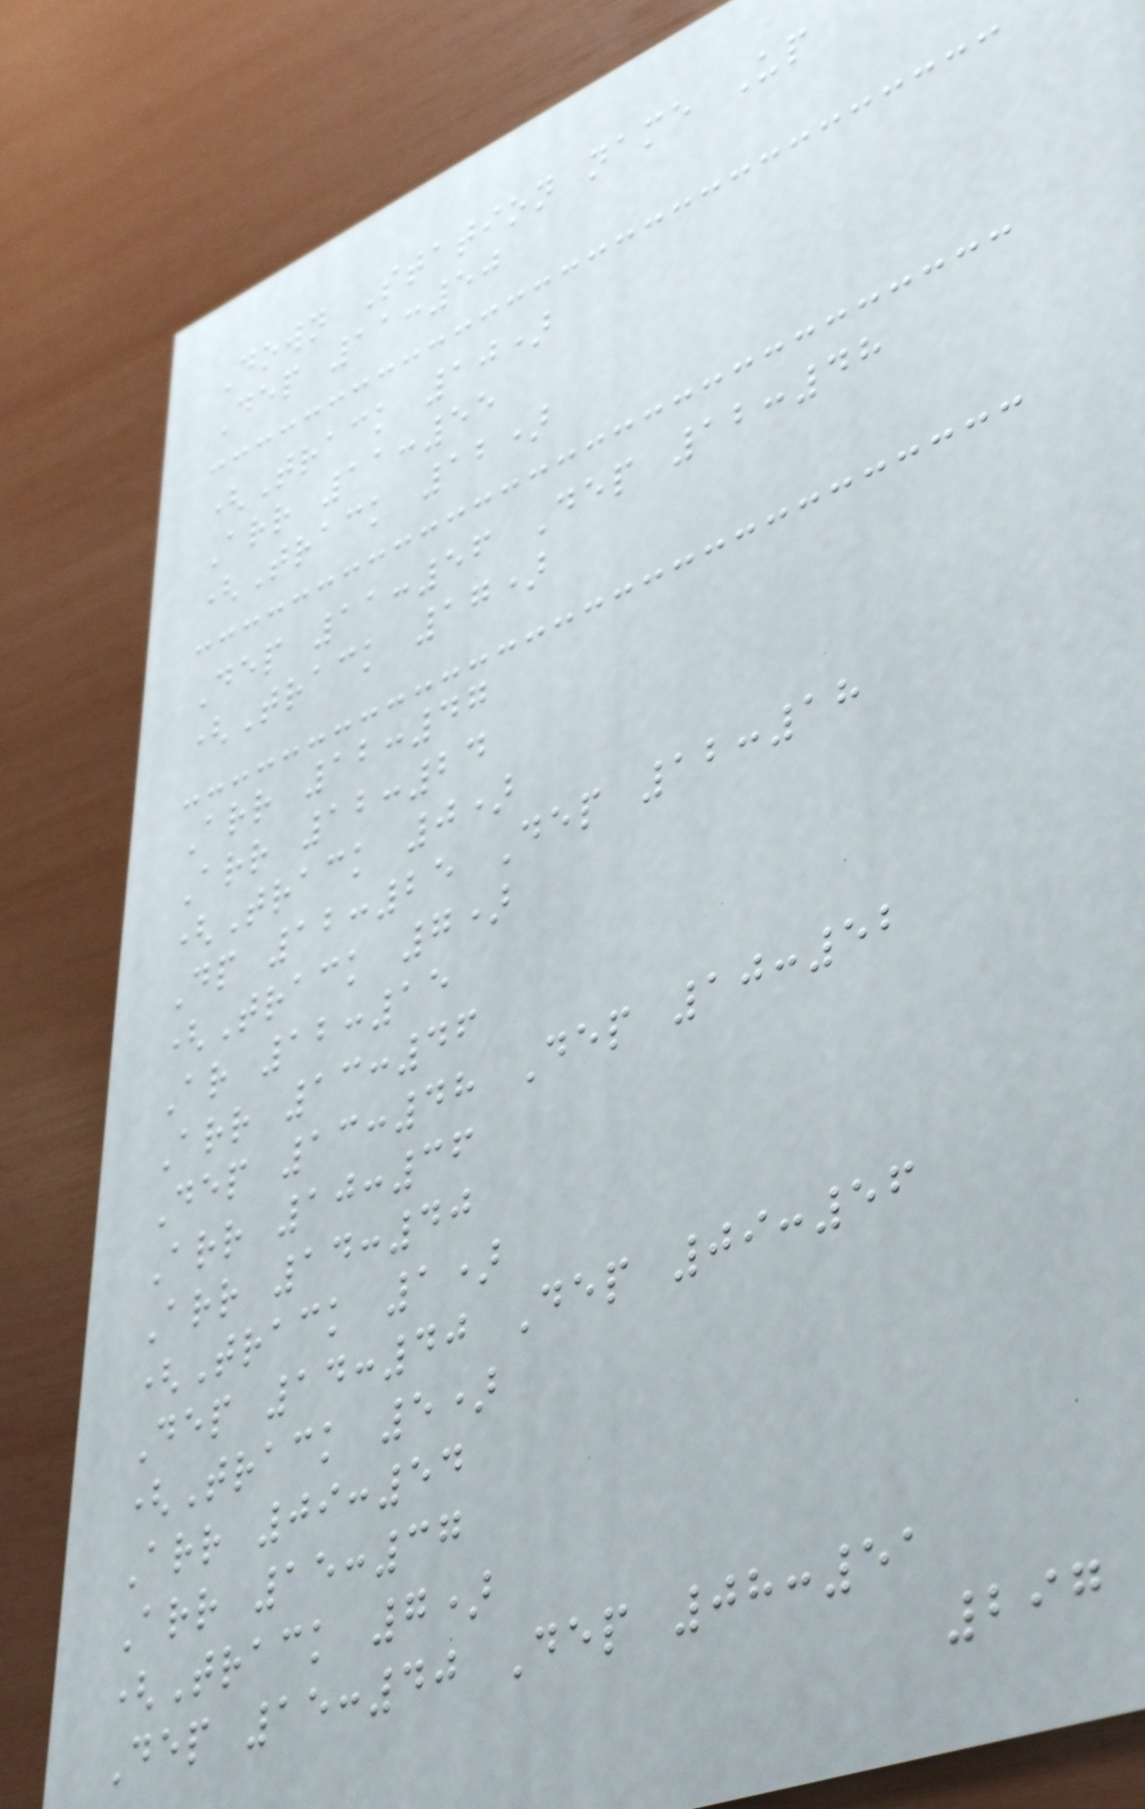Down Station name Up
Dep 11:50
(Track 10)
Arr 11:55
(Track 12)
Dep 11:56 Dep 12:48
(Track 17)
Arr 12:47
Arr 12:24
(Track 0)
Dp 12:25 Dep 12:18
(Track 7)
Ar 12:15
Arr 13:46
Dep 13:48 Dep 10:52
Arr 10:36
Arr 14:40
(Track 1)
Dep 14:40 Dep 09:56
(Track 5)
Arr 09:54
Arr 15:37
(Track 7)
Dep 15:40 Dep 08:51
297
